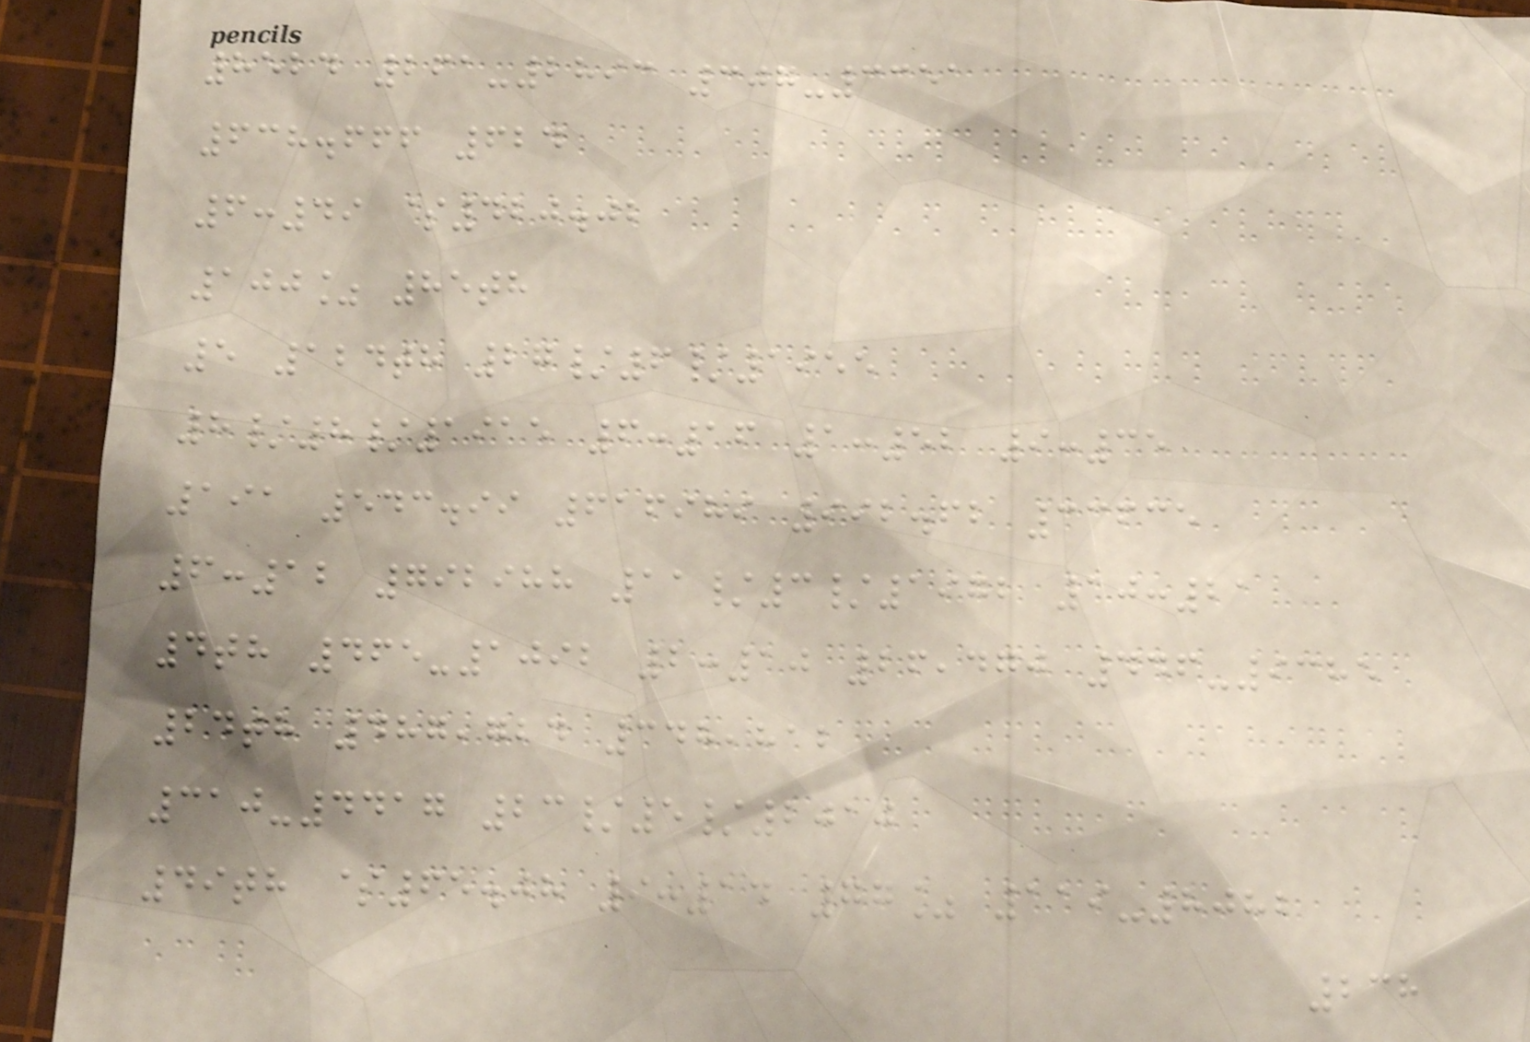8524 261-2893 307-3351
638.666 624
6:49 $420.02
100% 85th
5 124th 27/6/1955
8/8/1915 6:16 1:52 9:35
191 543.99 616989 992.62 33635
6:12 792988 11/3/1972 10:21
4th 465-1092 2:10 26,470 446-9385
24th 487,724 348,812
310-4417 23/5/2010
49th $65.08 9:14 77% 119-8082
238
